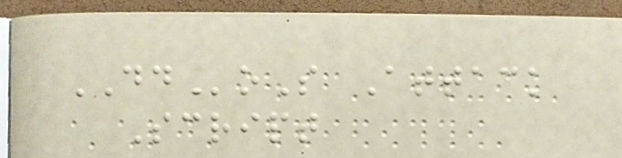DDoS Attack
Script
